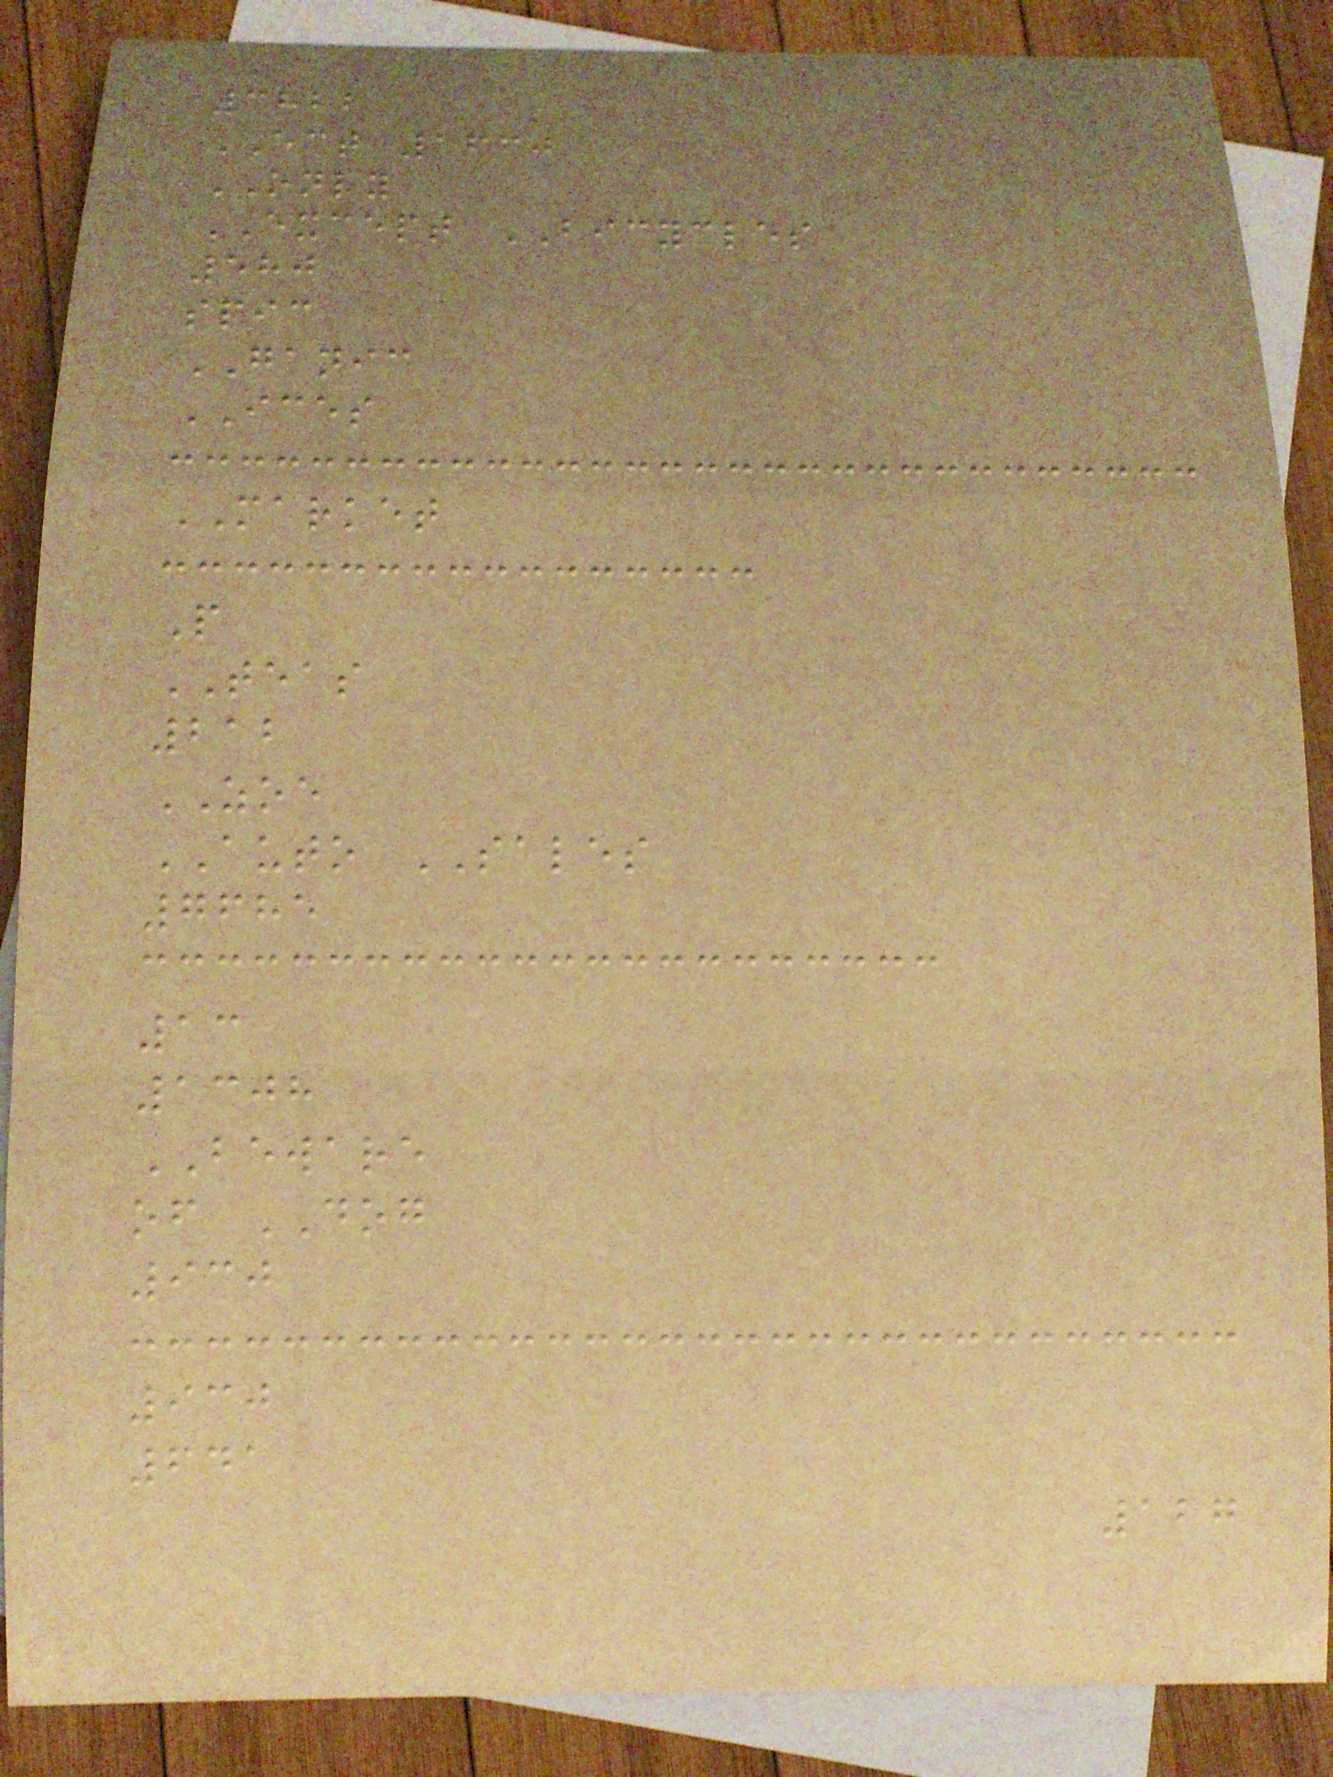3822
ECT 1630
ONLY
EXCEPT BICYCLES
580
spic
GANIC
ICES
MARKET
P
TEAS
212
ZOE
AUTO SALES
7685
13
1308
BEWARE
of DOG
930
930
641
127
